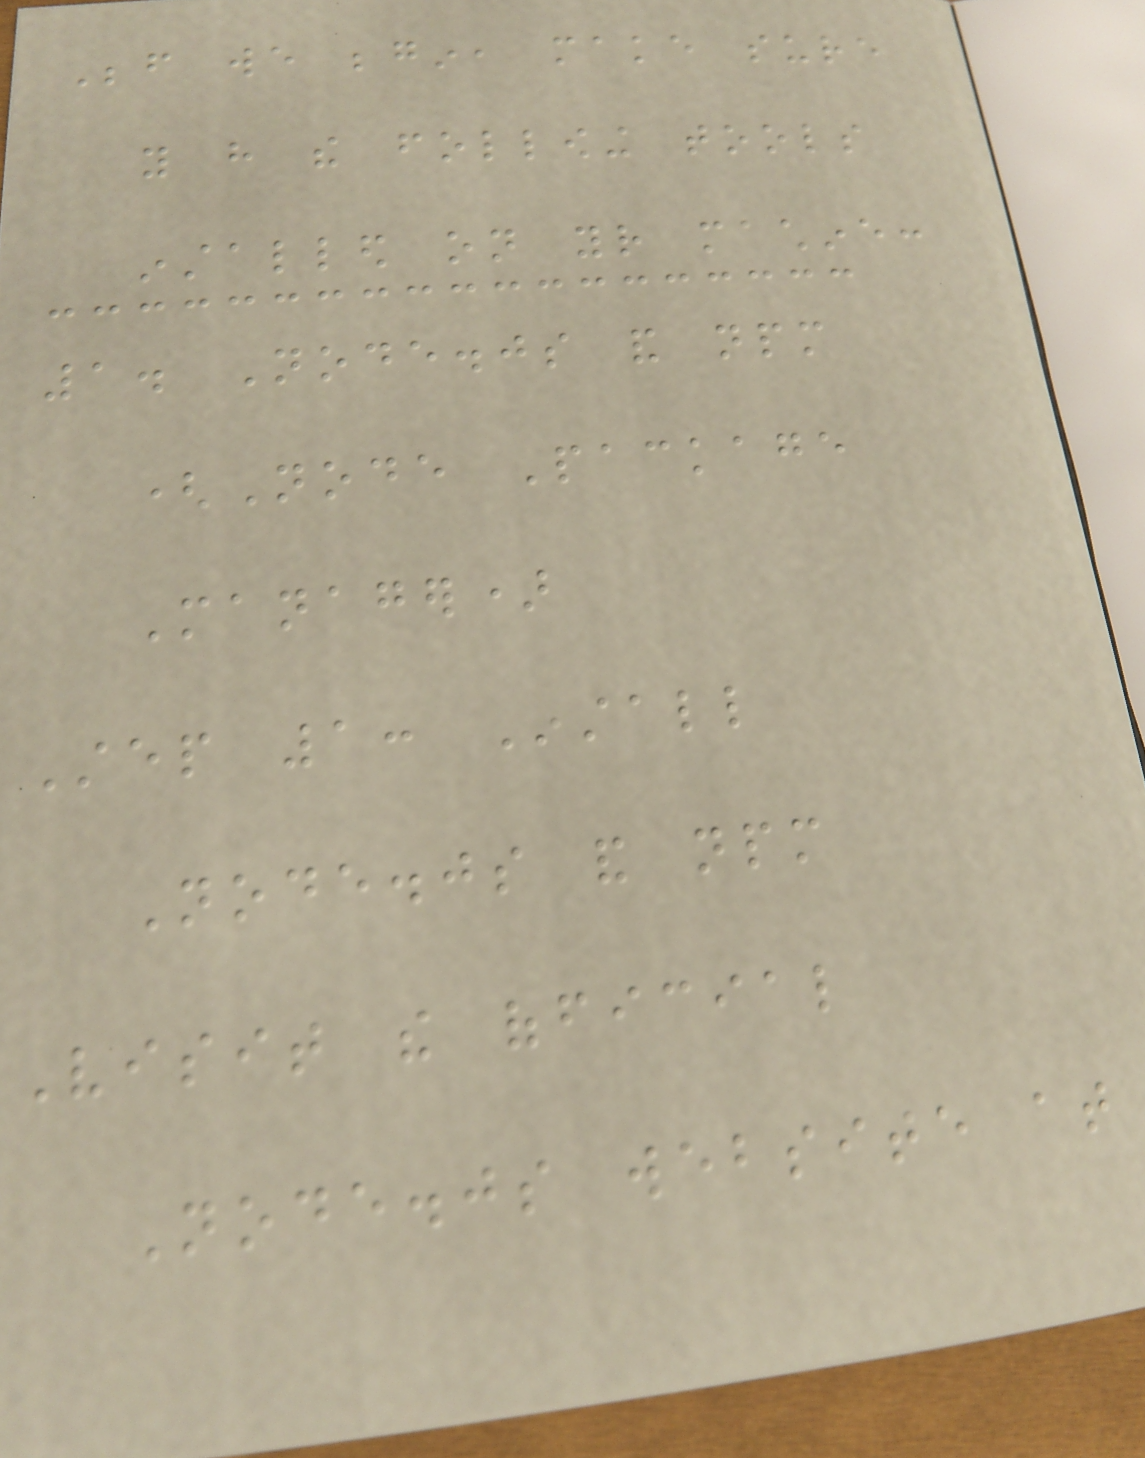Before we begin, make sure
you have the following tools
installed on your machine:
1. Node.js and npm
(Node Package
Manager)
Step 1: Install
Node.js and npm
Visit the official
Node.js website at
